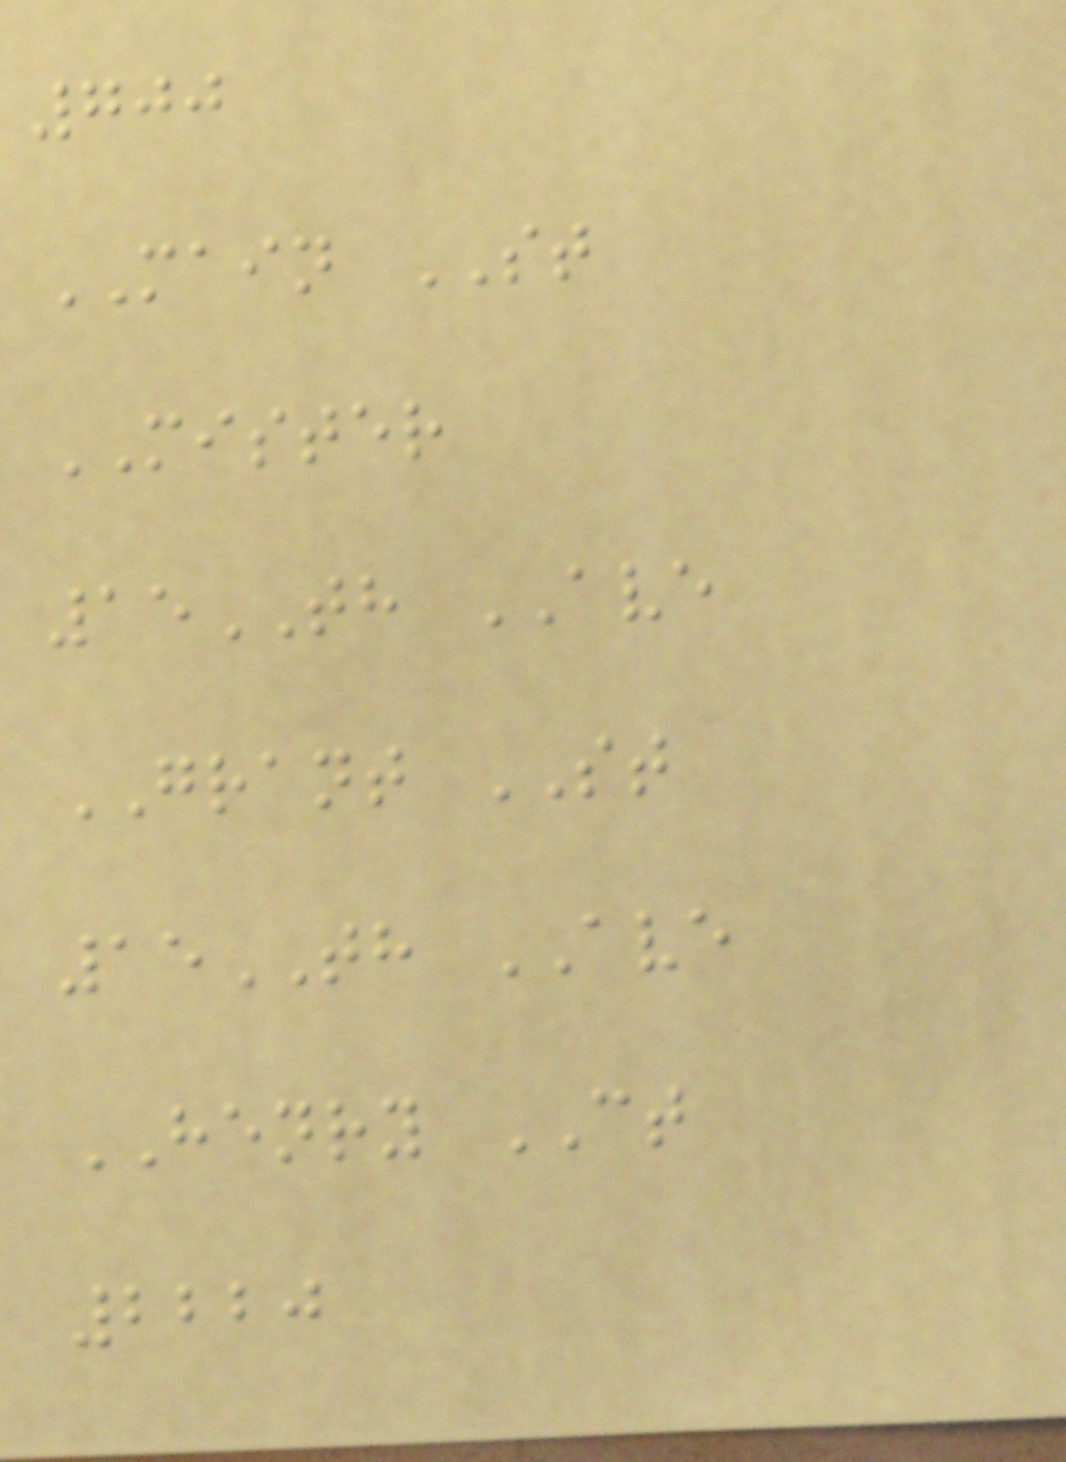700
MAIN ST
MISTER
15TH AVE
GRANT ST
15TH AVE
HENRY CT
2220
